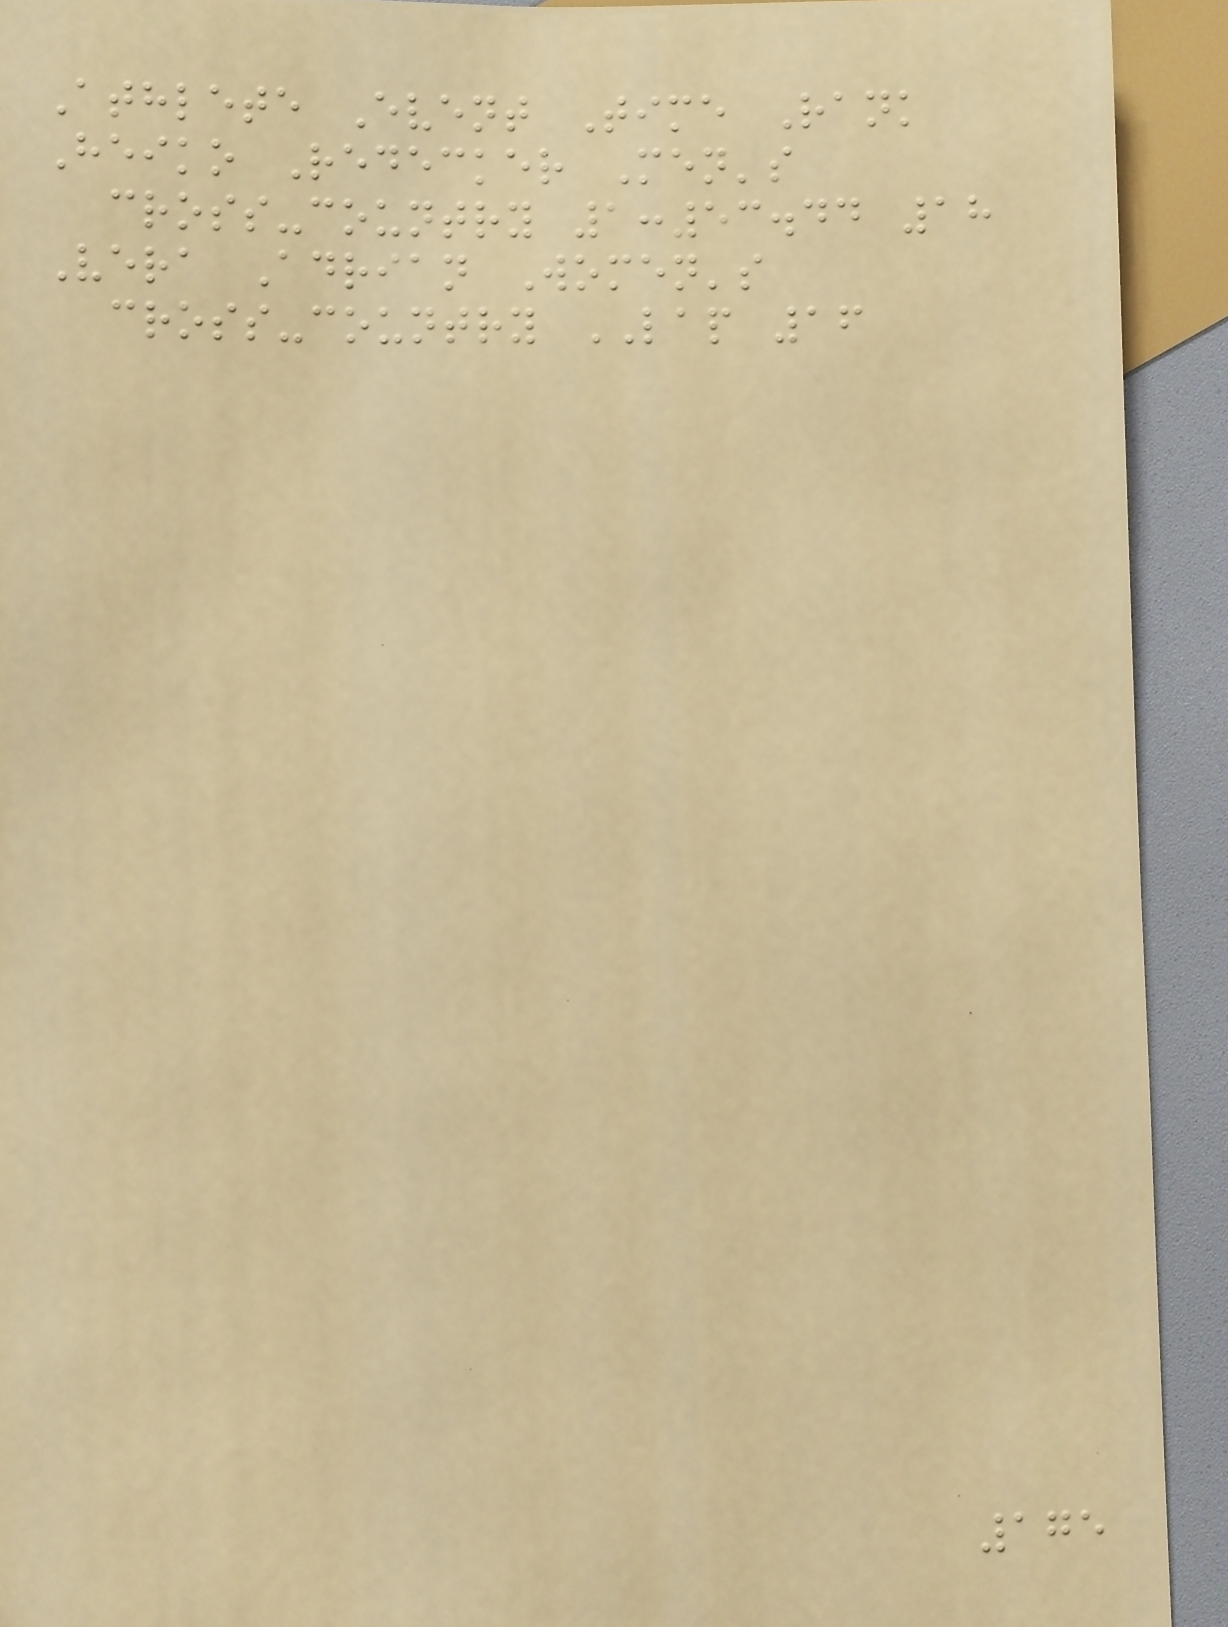Athlete Event Time Rank
Heiko Redecker Men's
cross-country 1:53.44 18
Vera Adrian Women's
cross-country LAP 16
175
